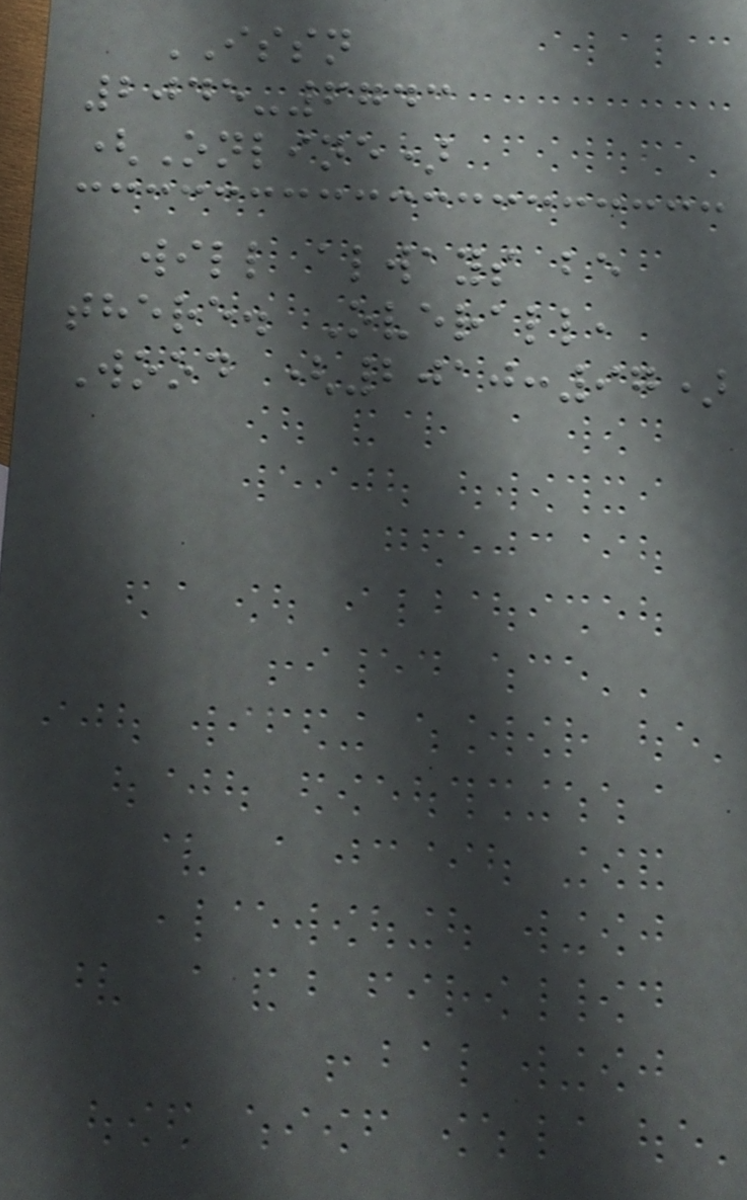ISSN
2045-6743
(Online)
will always be
there. Overall,
Wood (2010:97)
